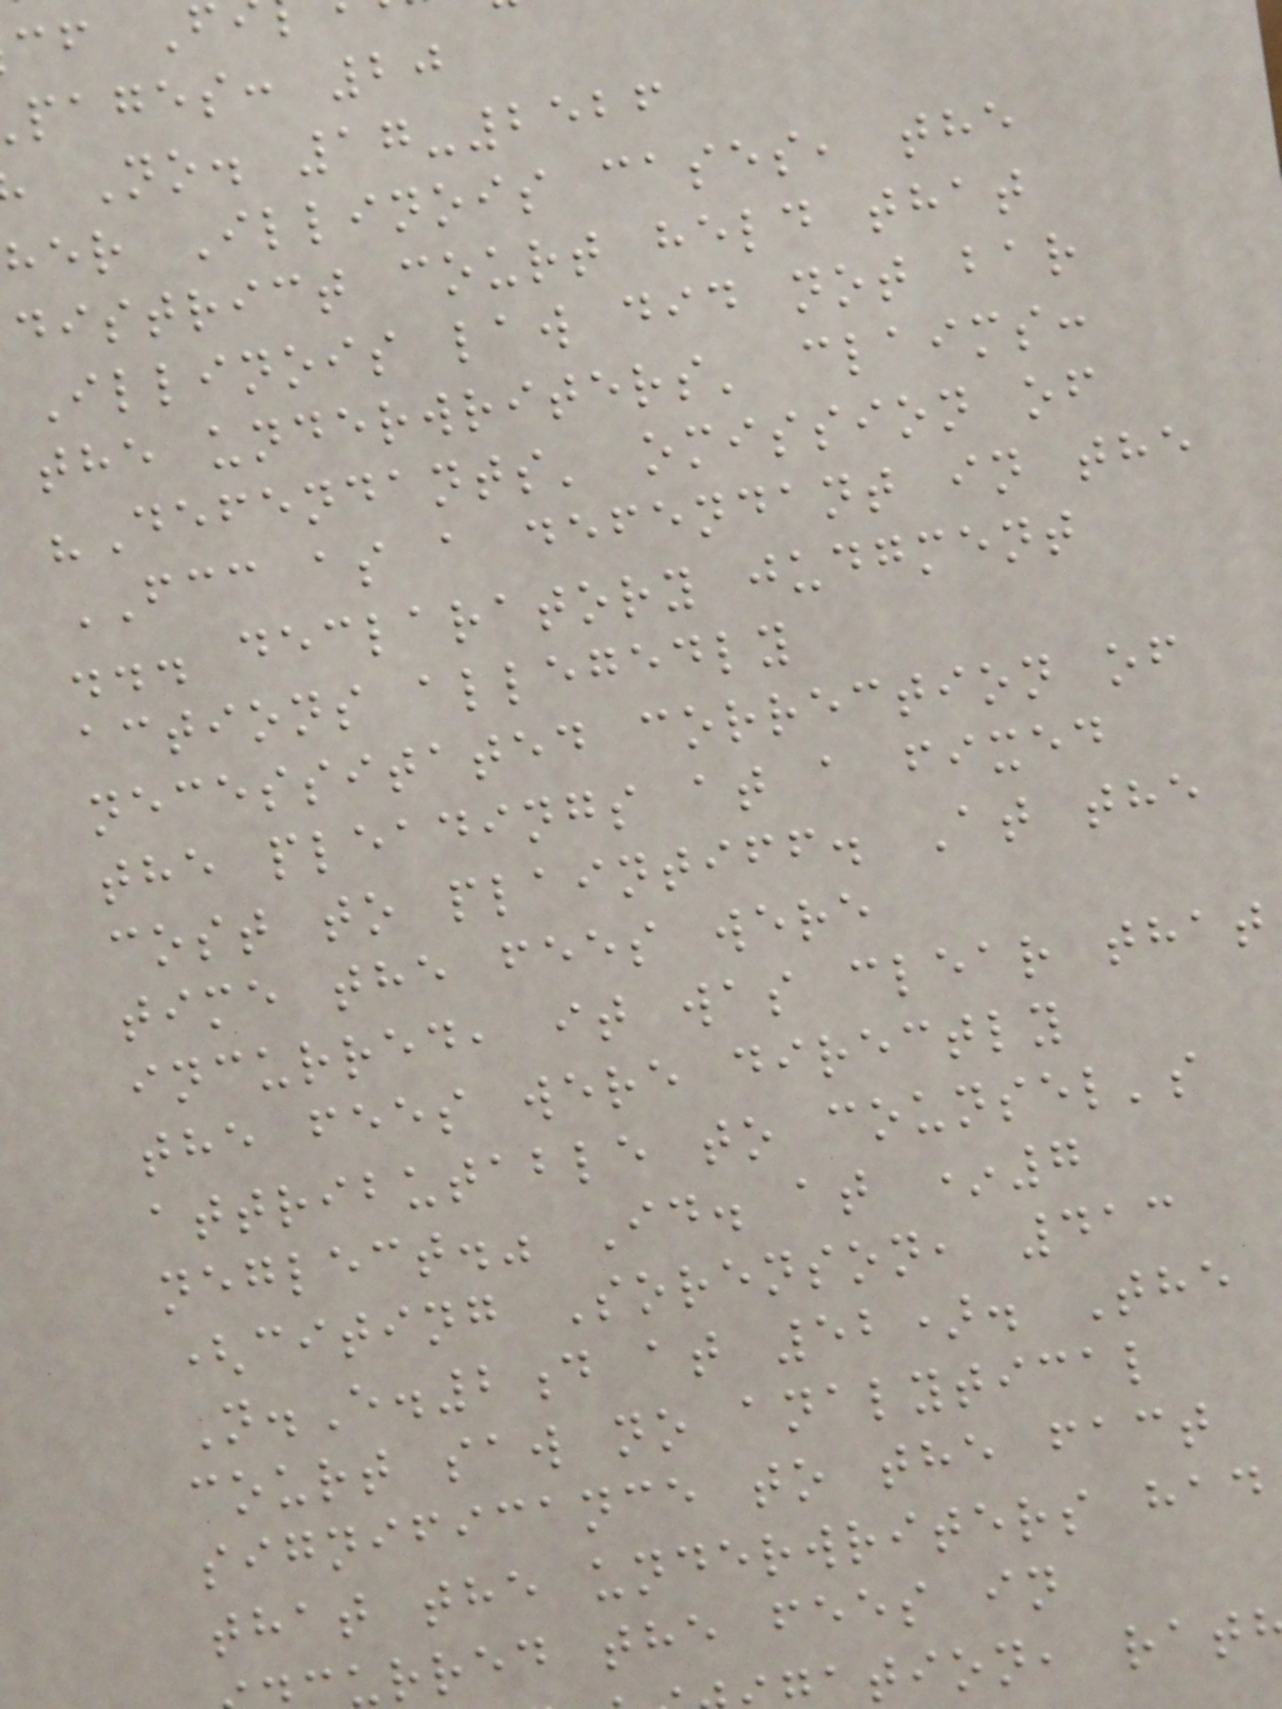pages: 20
No. 17-2526
her Illinois cases, the
district court held that
Illinois law did not bar
the underwriters' claims:
"Defendants' omission of
FCC as a defendant in the
... declaratory judgment
actions allegedly
necessitated correction of
the pleadings at a fixed
cost to plaintiff. At the
time the fees were
incurred, it was clear that
the fees were directly
attributable to counsel's
neglect." Id. at *7
(citing Sorenson, 413
N.E.2d at 52). The
court saw no analytical
significance to the fact
that the underwriters had
urred the fees in
tion, rat
